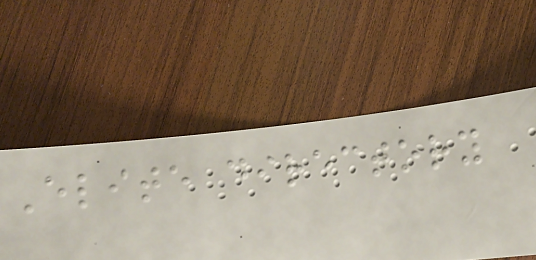Elite directory
